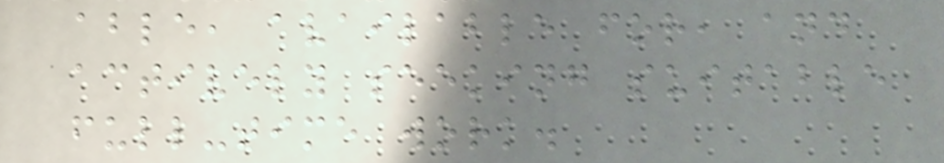able, available for, and
actively seeking suitable
full-time work.
